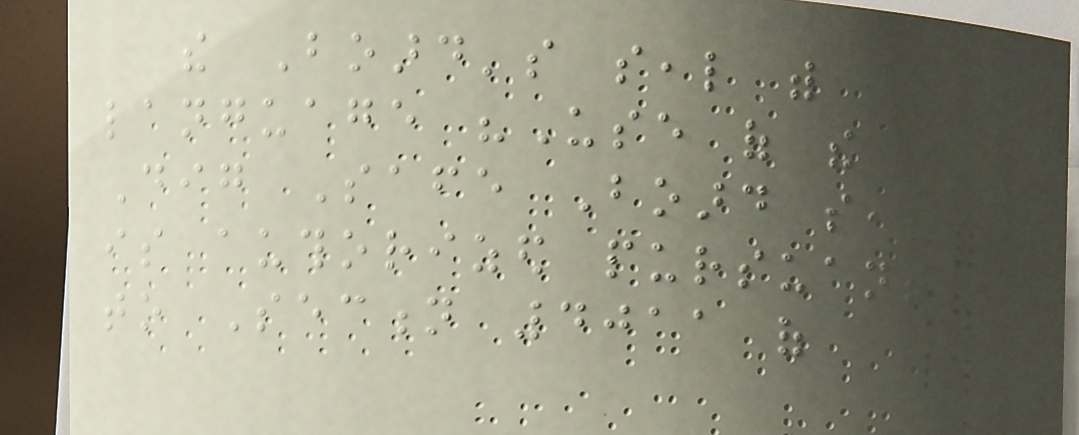the Board's seal with
language "Use of the
Dig Safe Board seal
is authorized pursuant
to Section 4011 of
